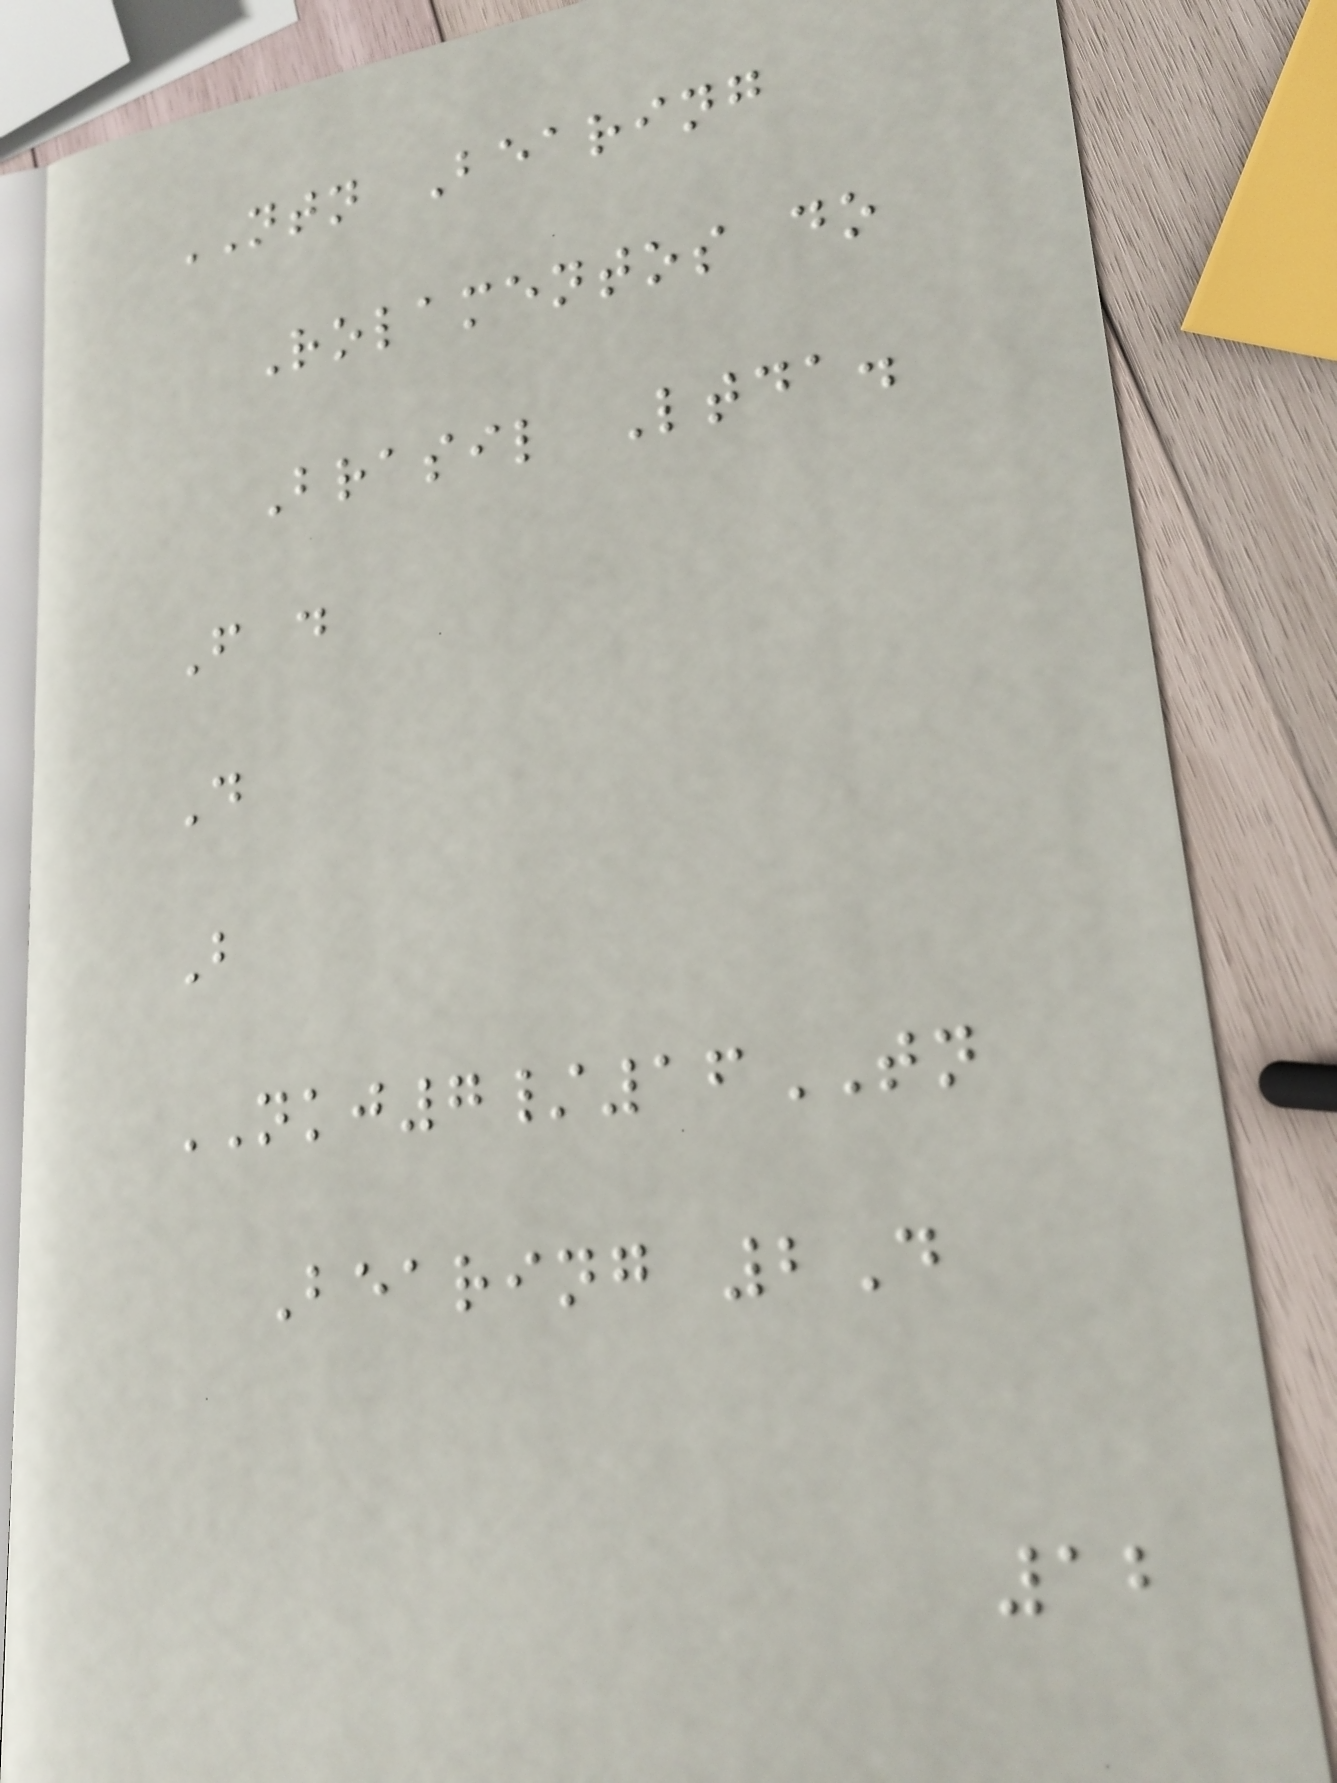NTN Bearing
Rolamentos do
Brasil Ltda.
F d
D
B
NKJ7/16TN
Bearing 2D
12
